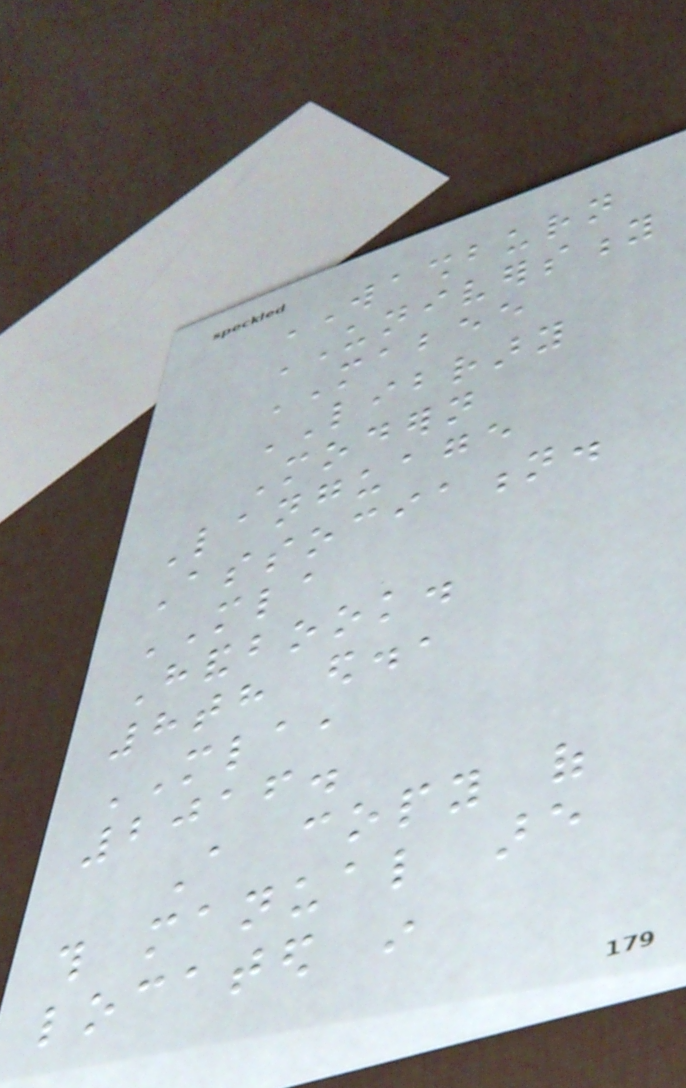WASHBURN
UNIVERSITY
MABEE
LIBRARY
Modern
Language
Association.
MLA
Handbook.
8th ed.,
MLA,
2016.
A copy of
this manual are
located in
